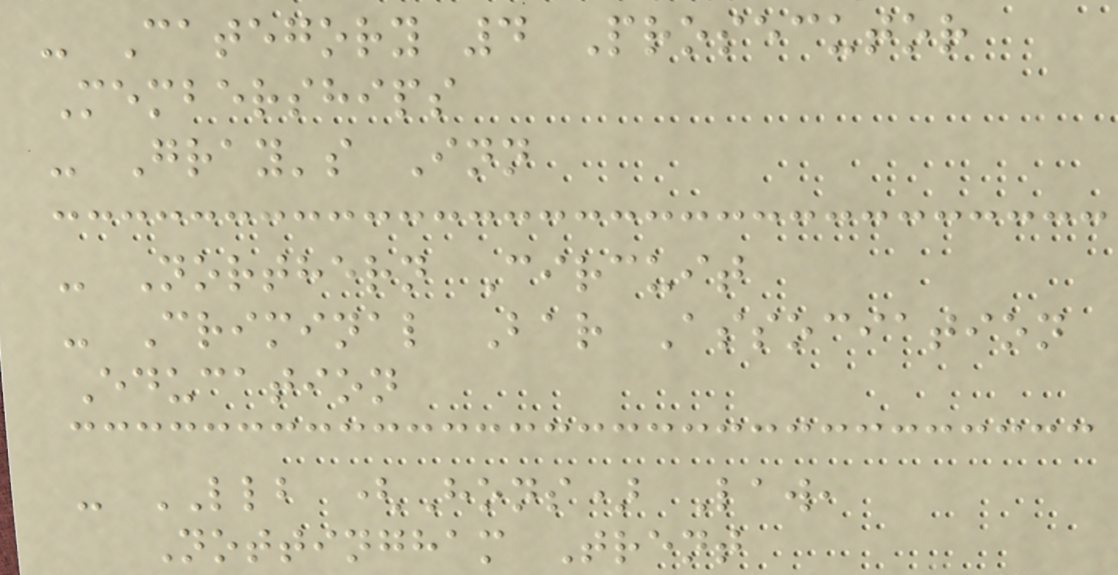- Category 4 Prosecutor
Memberships
- Gray's Inn
- Northern Circuit
- Criminal Bar Association
Education
- LLB (Hons) Law,
Nottingham Trent
